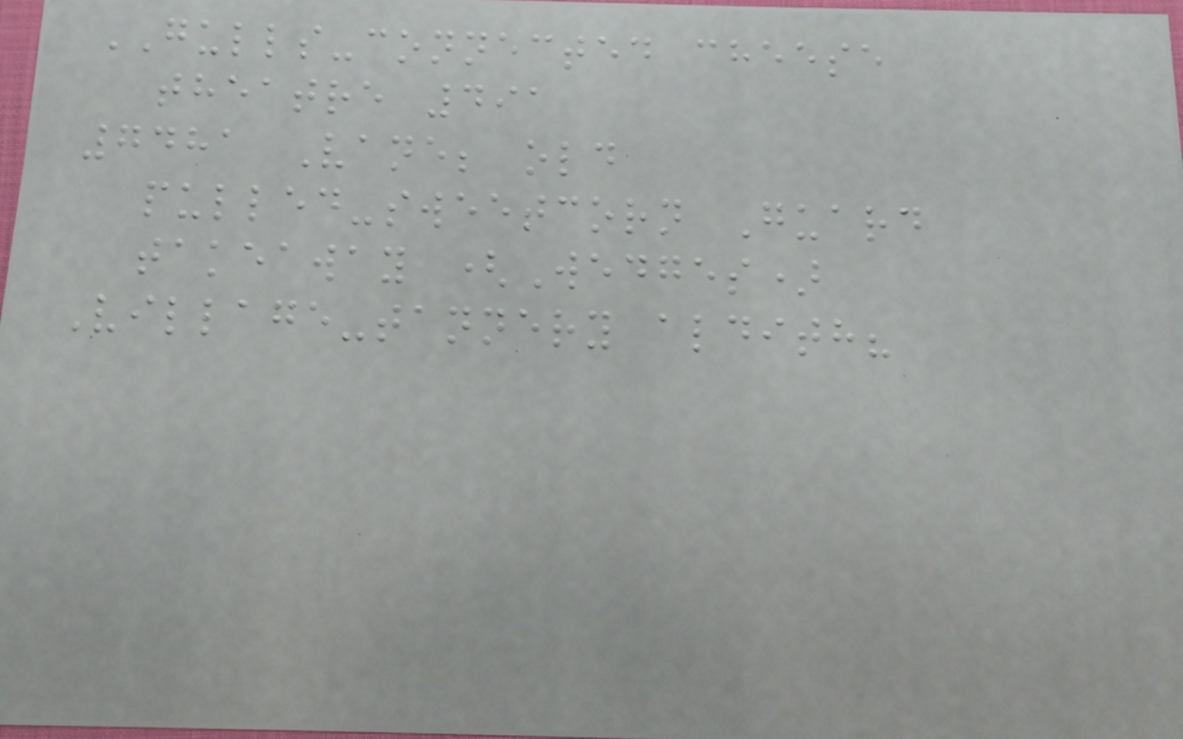GULLS-connected cheese
theatre 491
7481 Vane; old
pulled-sweetcorn Guard
takeaway (Wedges)
Village-tannery aldith?
